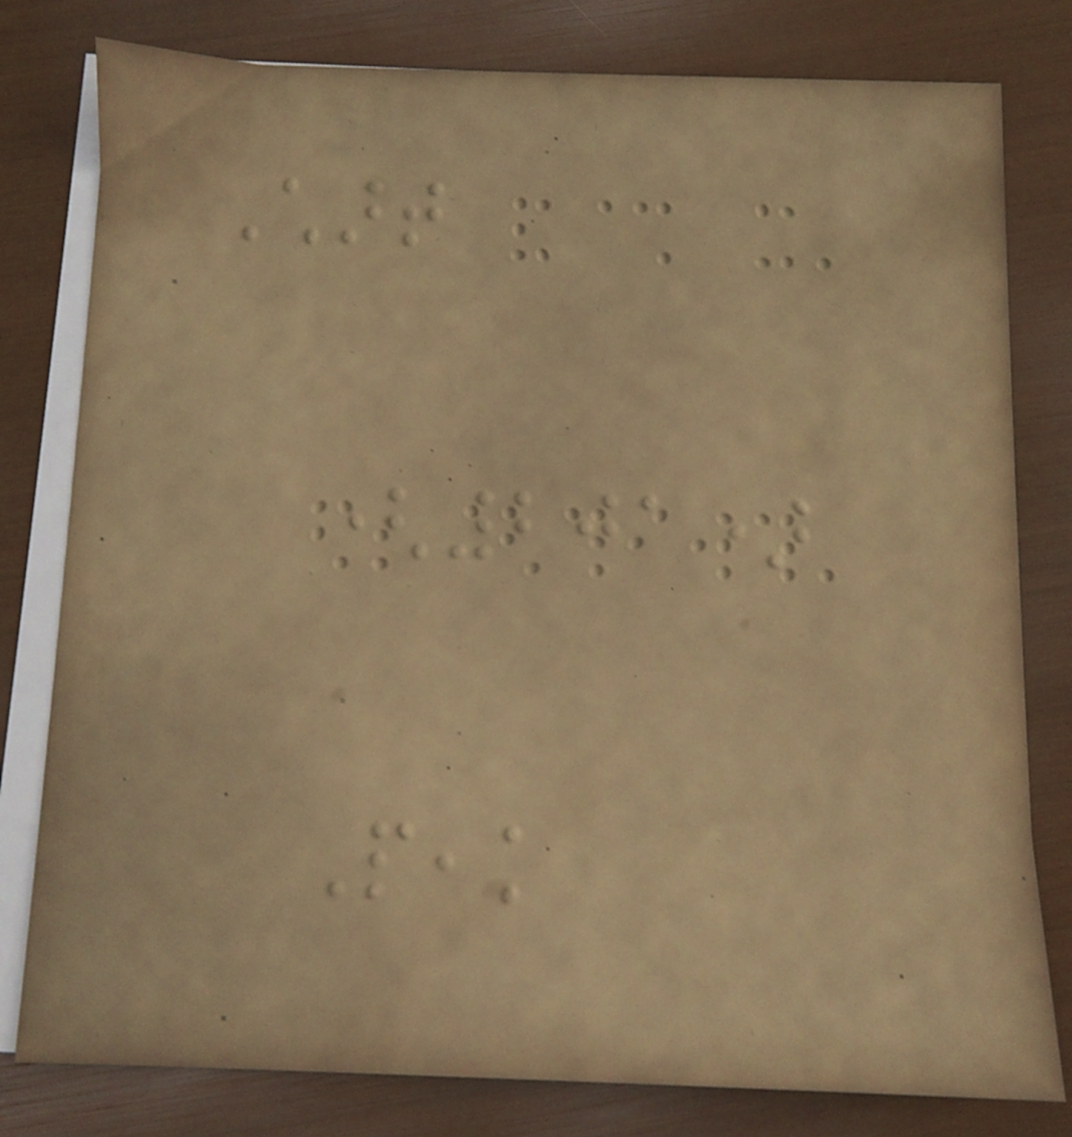Chart
(201)
Peak
